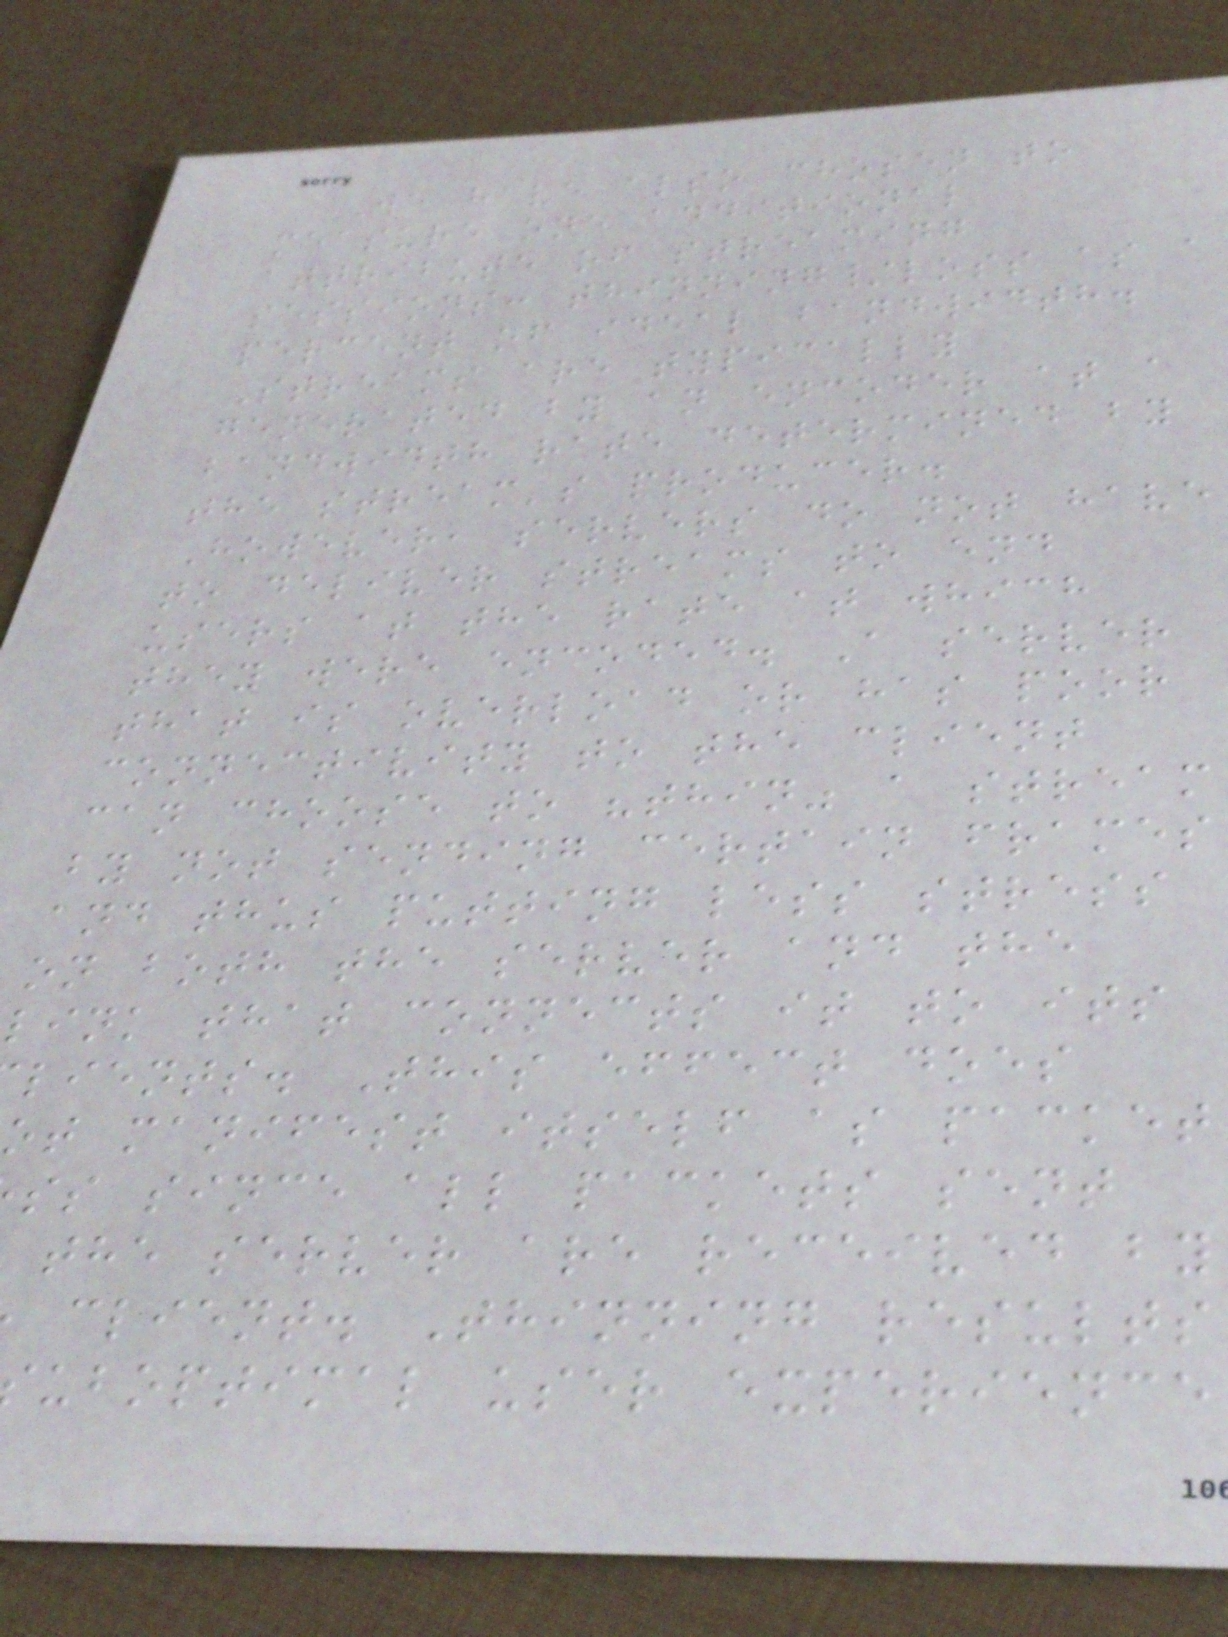We have also chosen to
measure one additional
attribute of streaming
sessions: thinning/loss as a
percent of ideal bandwidth.
Streams are typically
generated by an encoder at a
bandwidth rate determined by
the stream's producer.
However, servers do not have
to deliver streams to end
users at the rate at which
they were encoded. A server
that is overload or has poor
connectivity to the client
can choose to "thin" a stream
by not sending certain frames
and thus putting less stress
on both the server and the
link that connects it to its
lients. This effect does
ot manifest itself as packet
ss since all packets sent
the server are received by
client. Thinning results
uboptimal user experience
